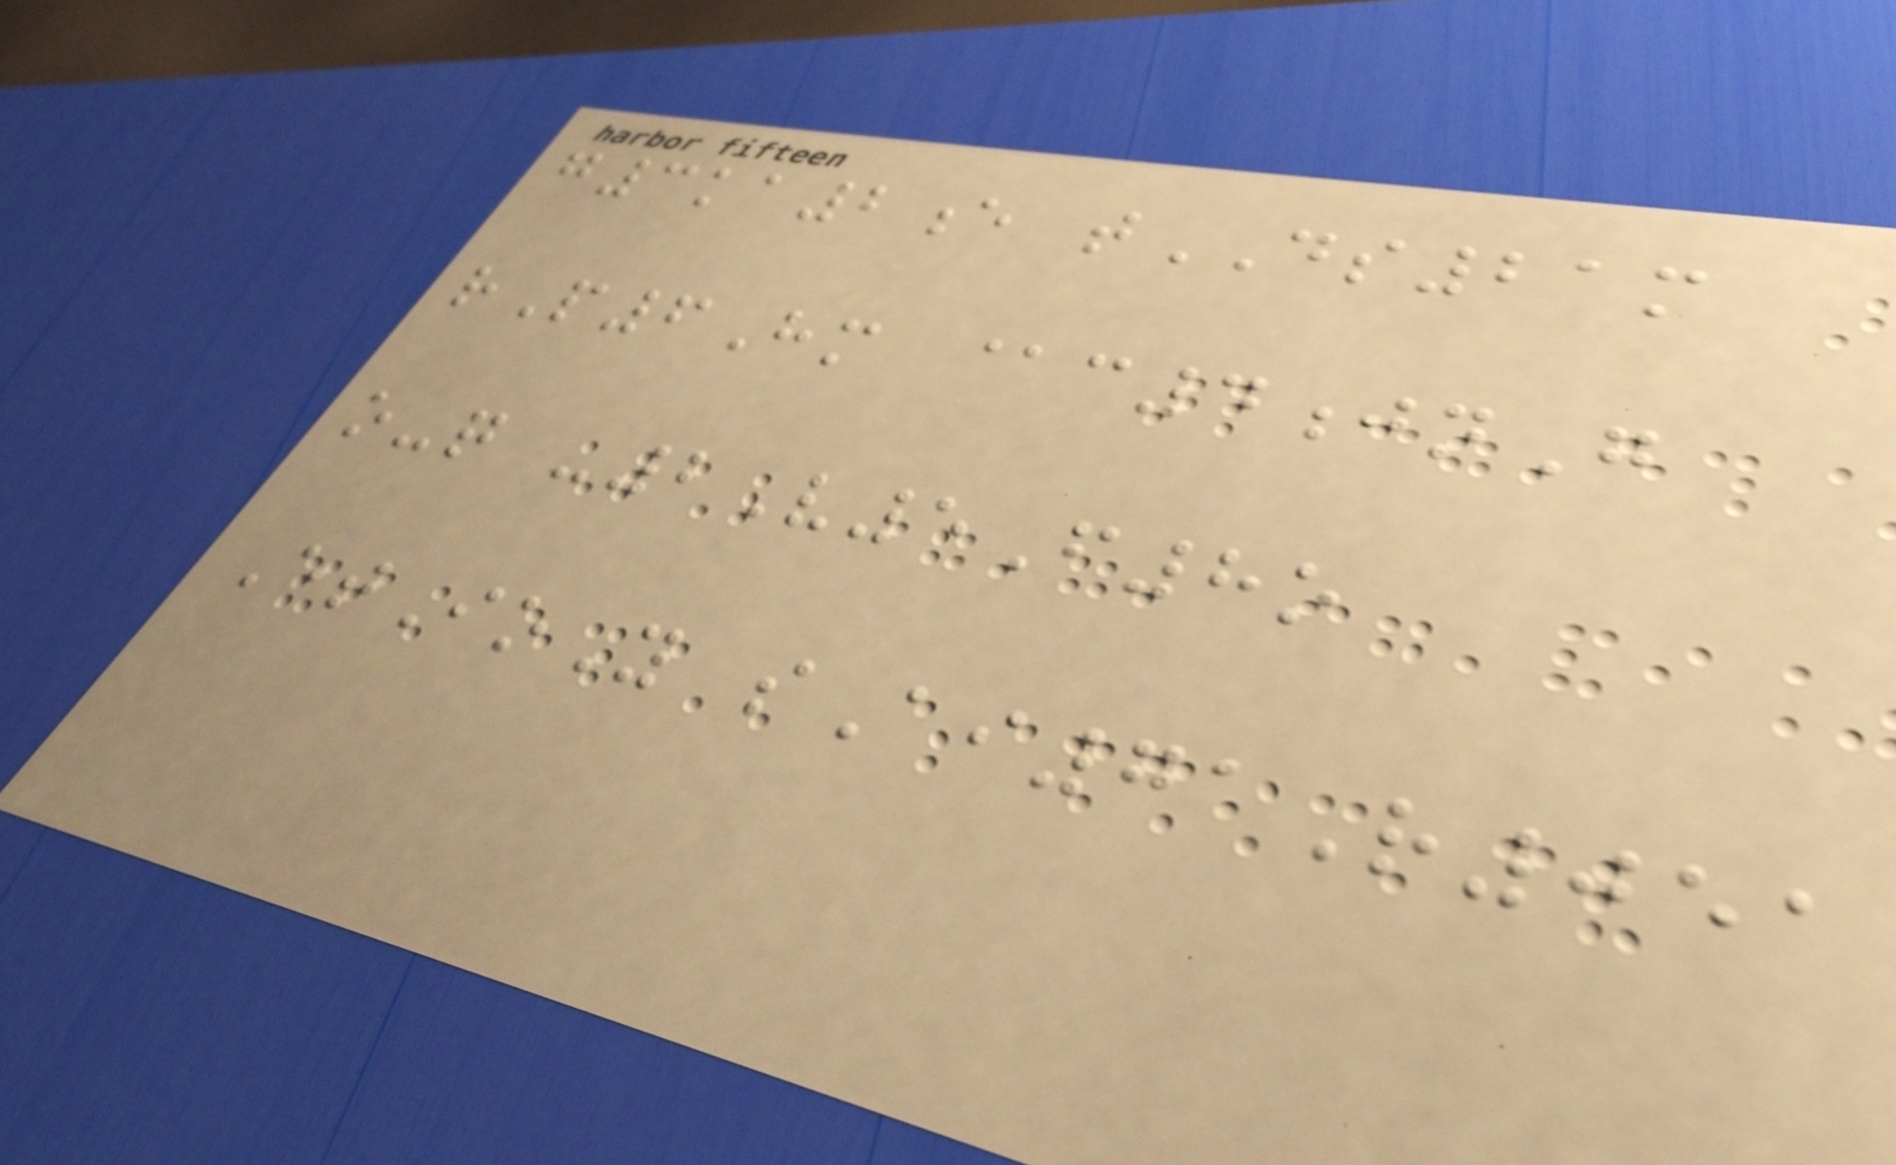g3ka2e tDS21m
rP6Hm @c4jnG
o-q -2V5F8o
EtIoY sAi71R051
